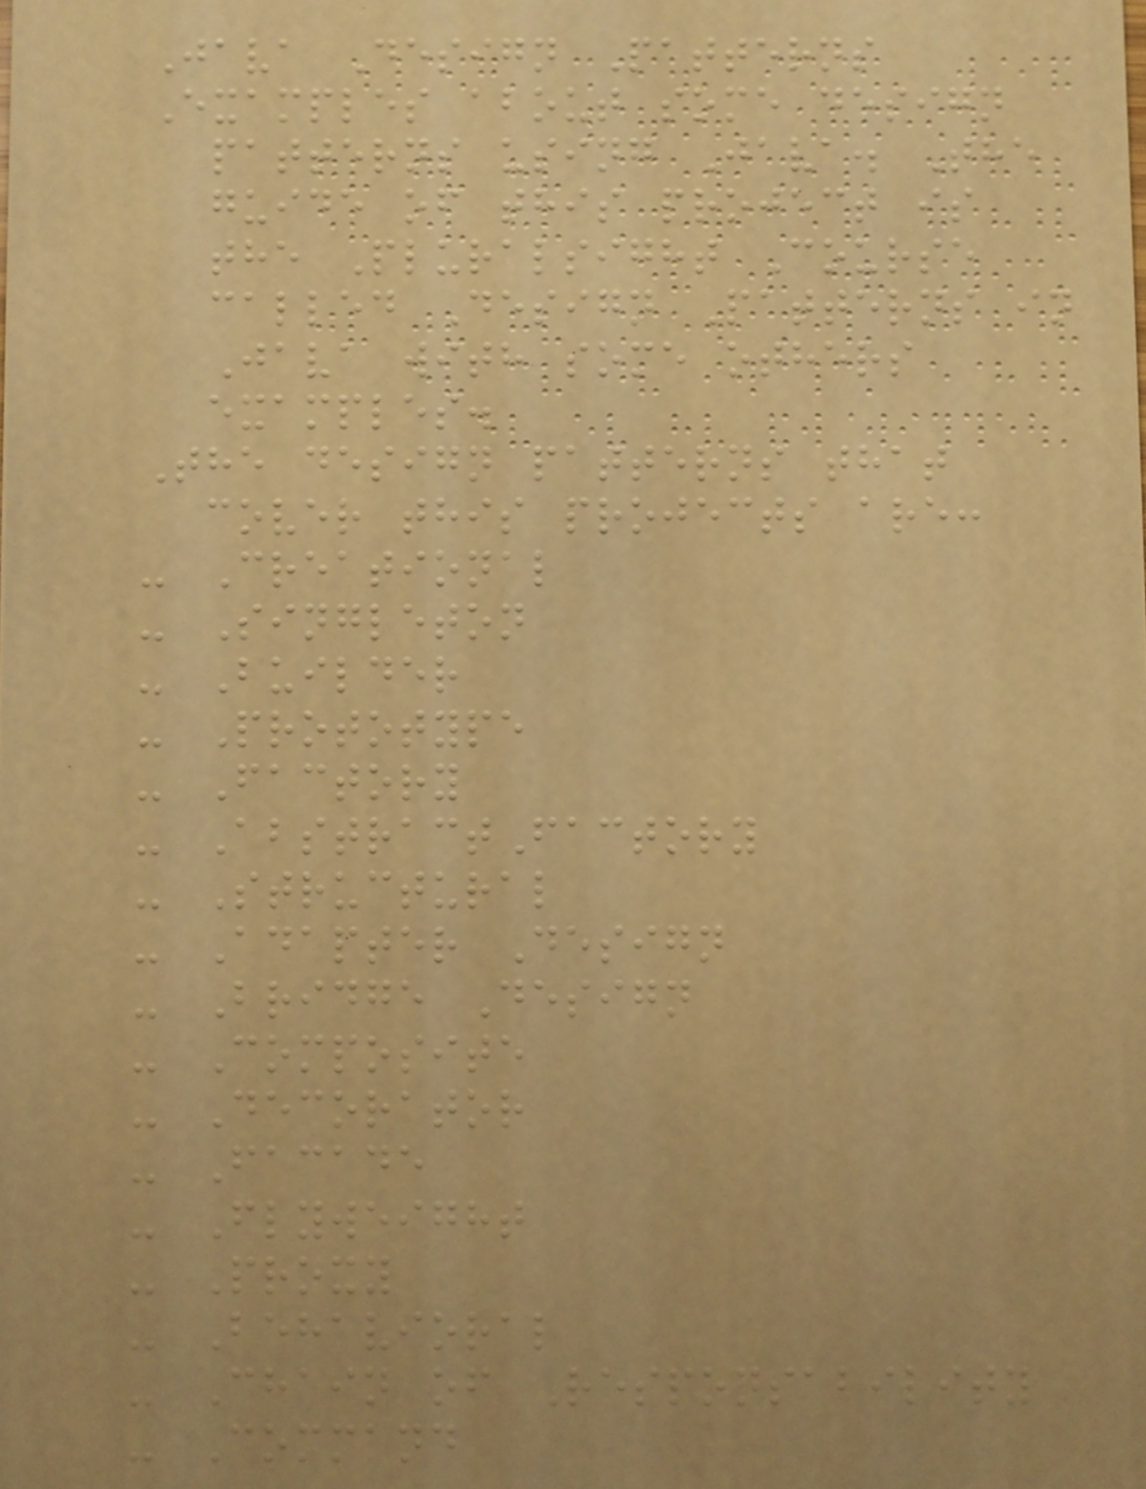Java Design Patterns
Examples about some design
patterns using Java. The
guide of this project is
the Pluralsight Course
called Design Patterns in
Java with some others
examples.
The design patterns that
cover this projects are:
- Creational
- Singleton
- Builder
- Prototype
- Factory
- AbstractFactory
- Structural
- Adapter Design
- Bridge Design
- Composite
- Decorator
- Facade
- Flyweight
- Proxy
- Behavioral
- Chain of Responsability
- Command
